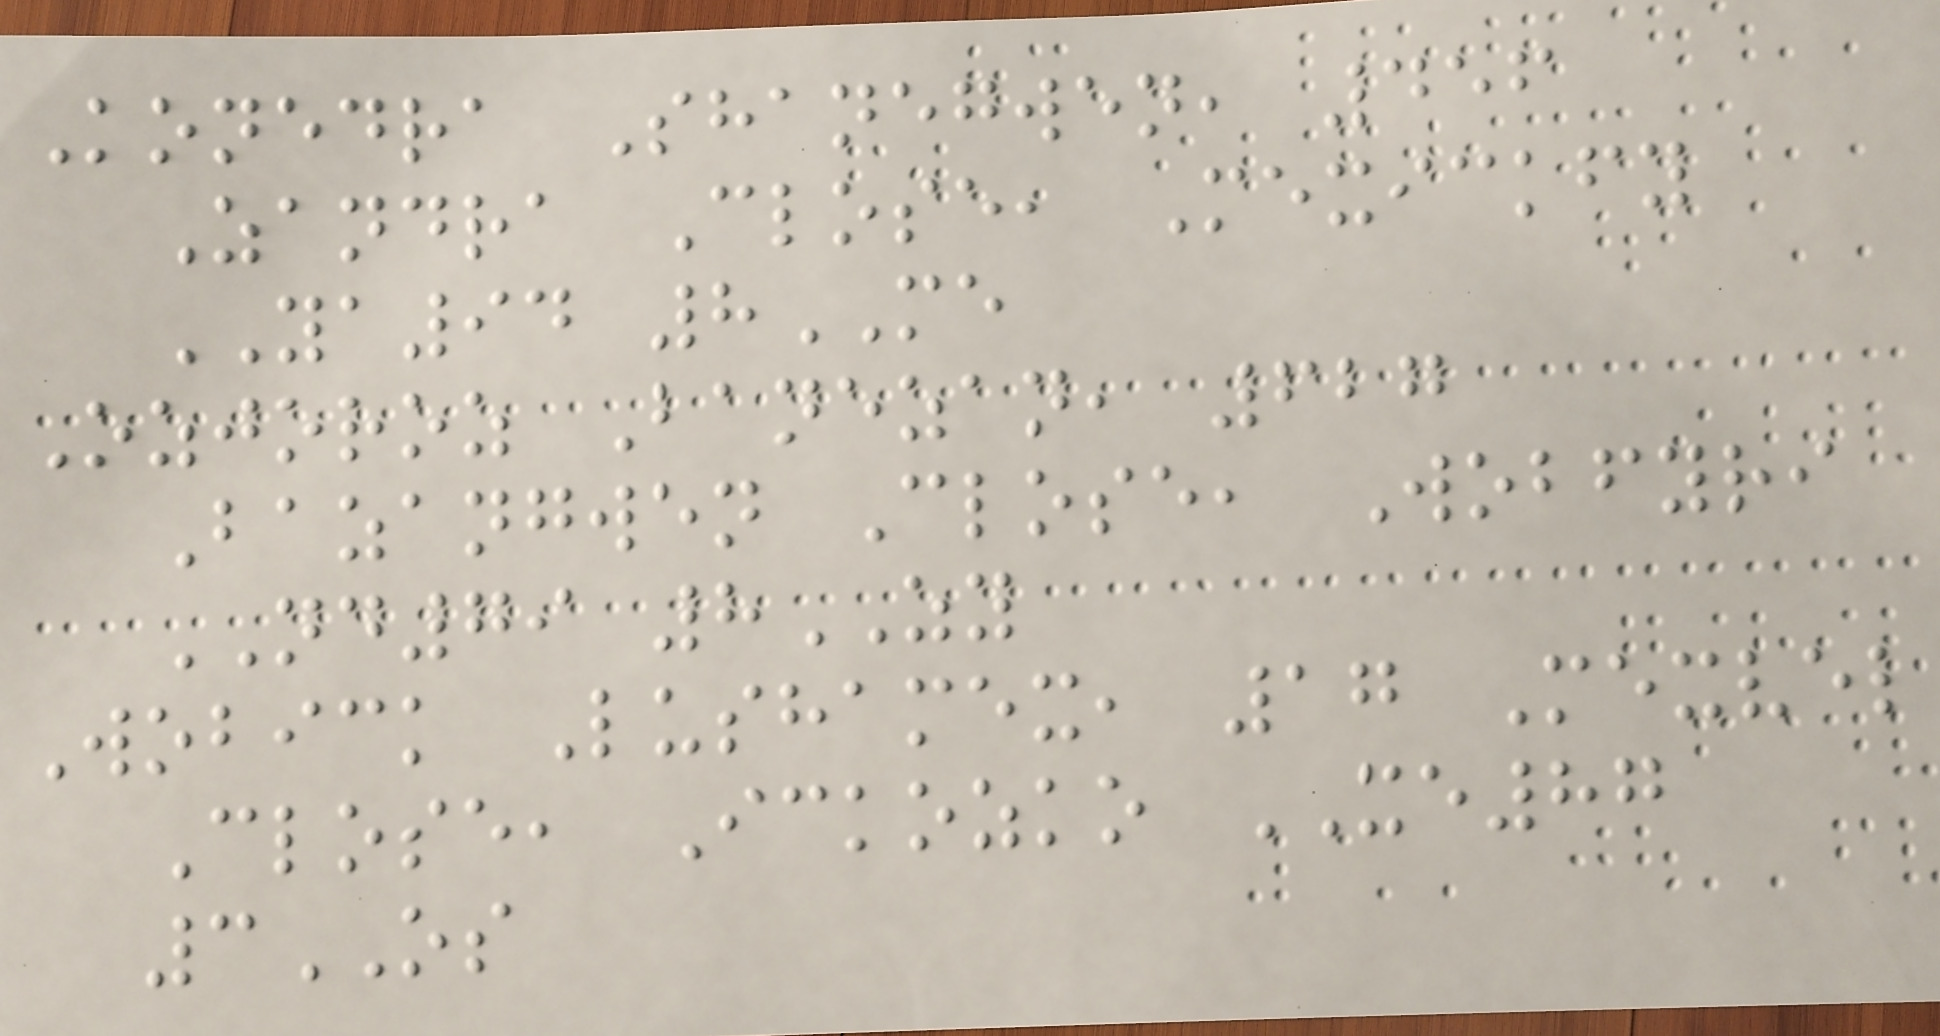Konedra Shanegwen, 456
Zandra Close, Mexickfy
YA94 8ME
Ozjoroz Banezan, 627
Bazangwen Close, Wobfyri
ND79 8ZY
Wobick Lushamex, 17 Mexvel
Close, Ickozko XE87
3OS
